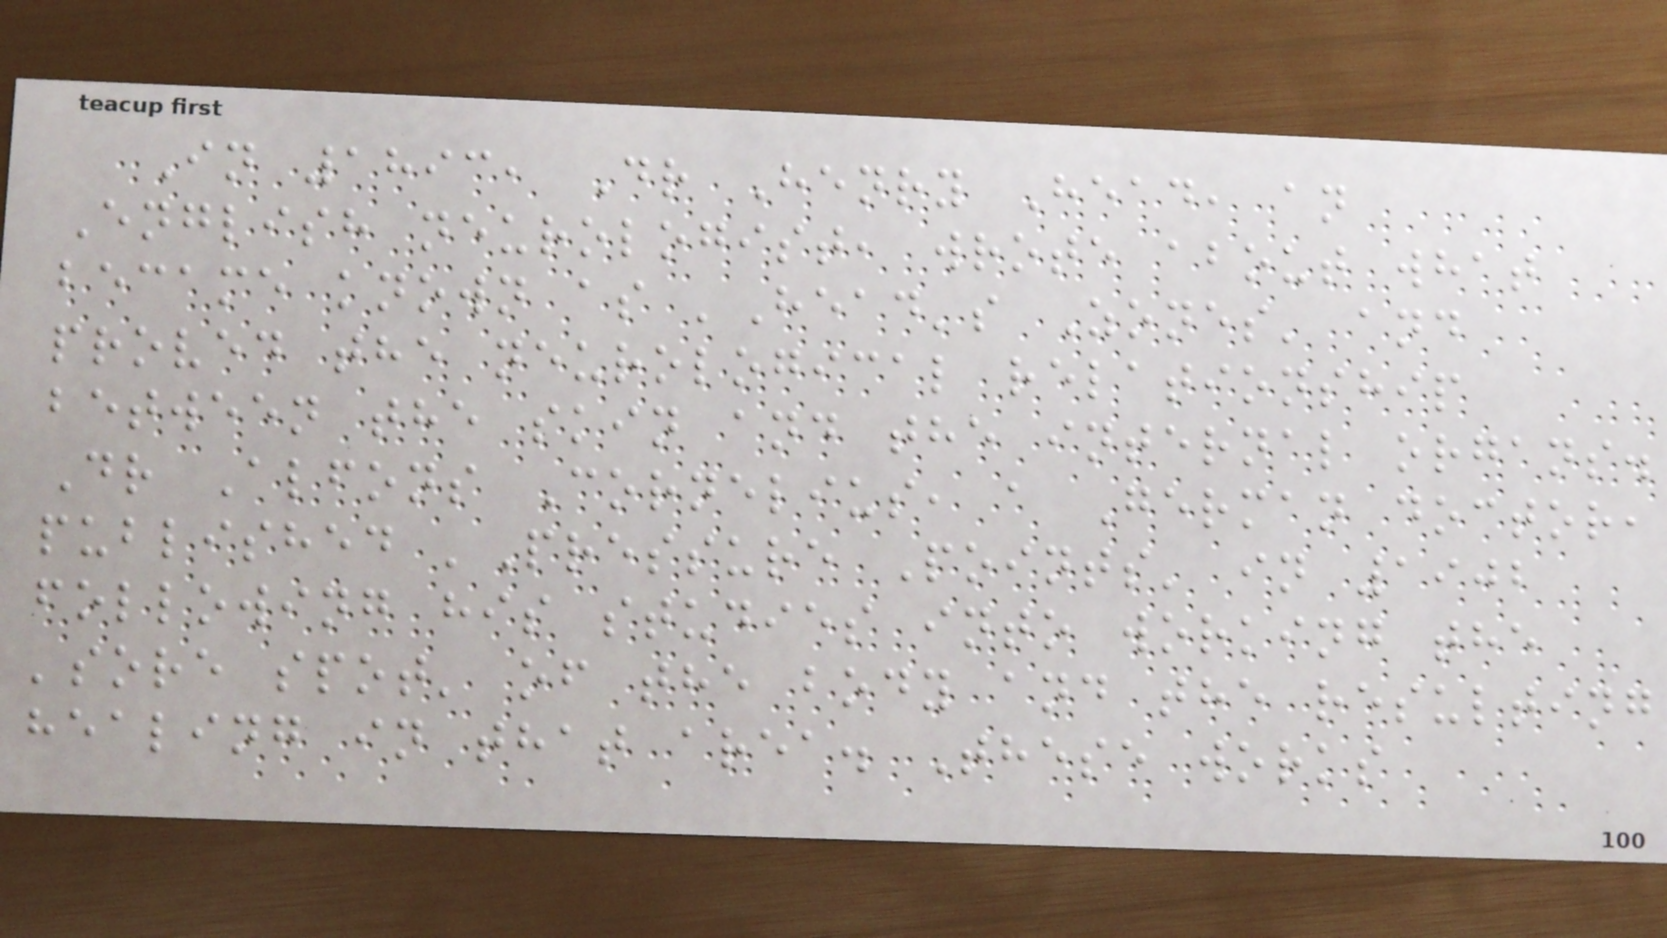In 1893, Dr Henry Head, an
English neurologist, wrote about what
became known as 'Head's Zones' and
proved the neurological relationship
between the skin and the internal organs.
Dr Alfons Cornelius, a German doctor,
published 'Pressure Points' in 1902
following his studies into working the
'sore spot' of the body and the resulting
healing in that area. These works
